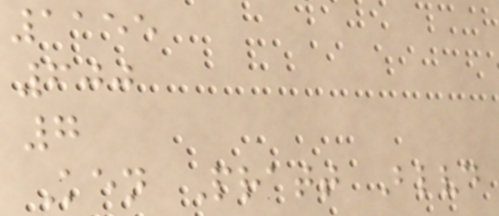1155
600
7
Ken Pratt Blvd
